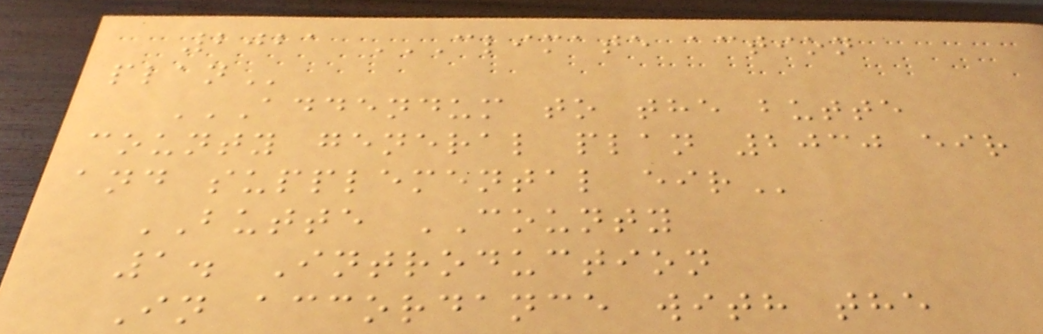2021 CLIMATE ACTION
PLAN
ADDENDUM TO THE BUTTE
COUNTY GENERAL PLAN 2030 EIR
AND SUPPLEMENTAL EIR
BUTTE COUNTY
1. Introduction
In accordance with the
